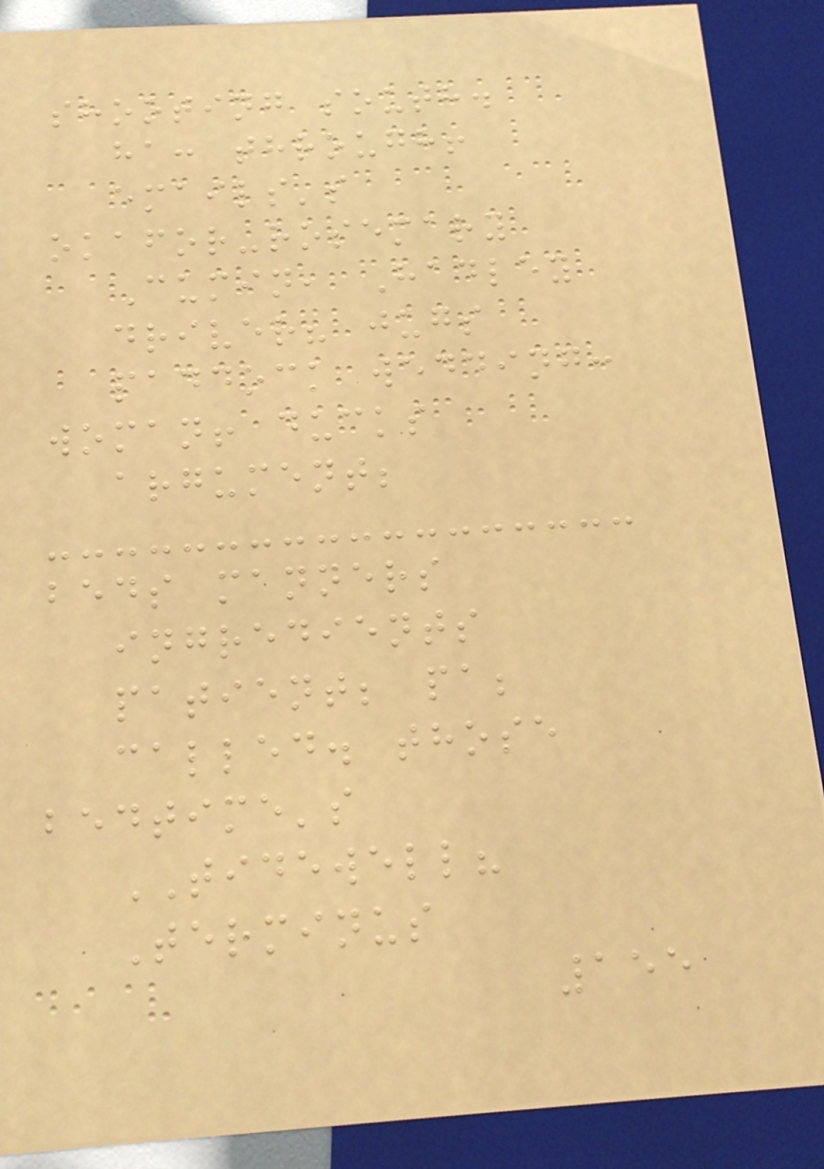shooting south.
ha: through!
emails's
okafor-rosemary
Cumin, Hadley
driver? jugs
paddock wedding:
woman! ducks
argument;
beds manners
ingredients
patient; pa;
called. those
bedtime's
TIDEWELL?
Terminus
155
